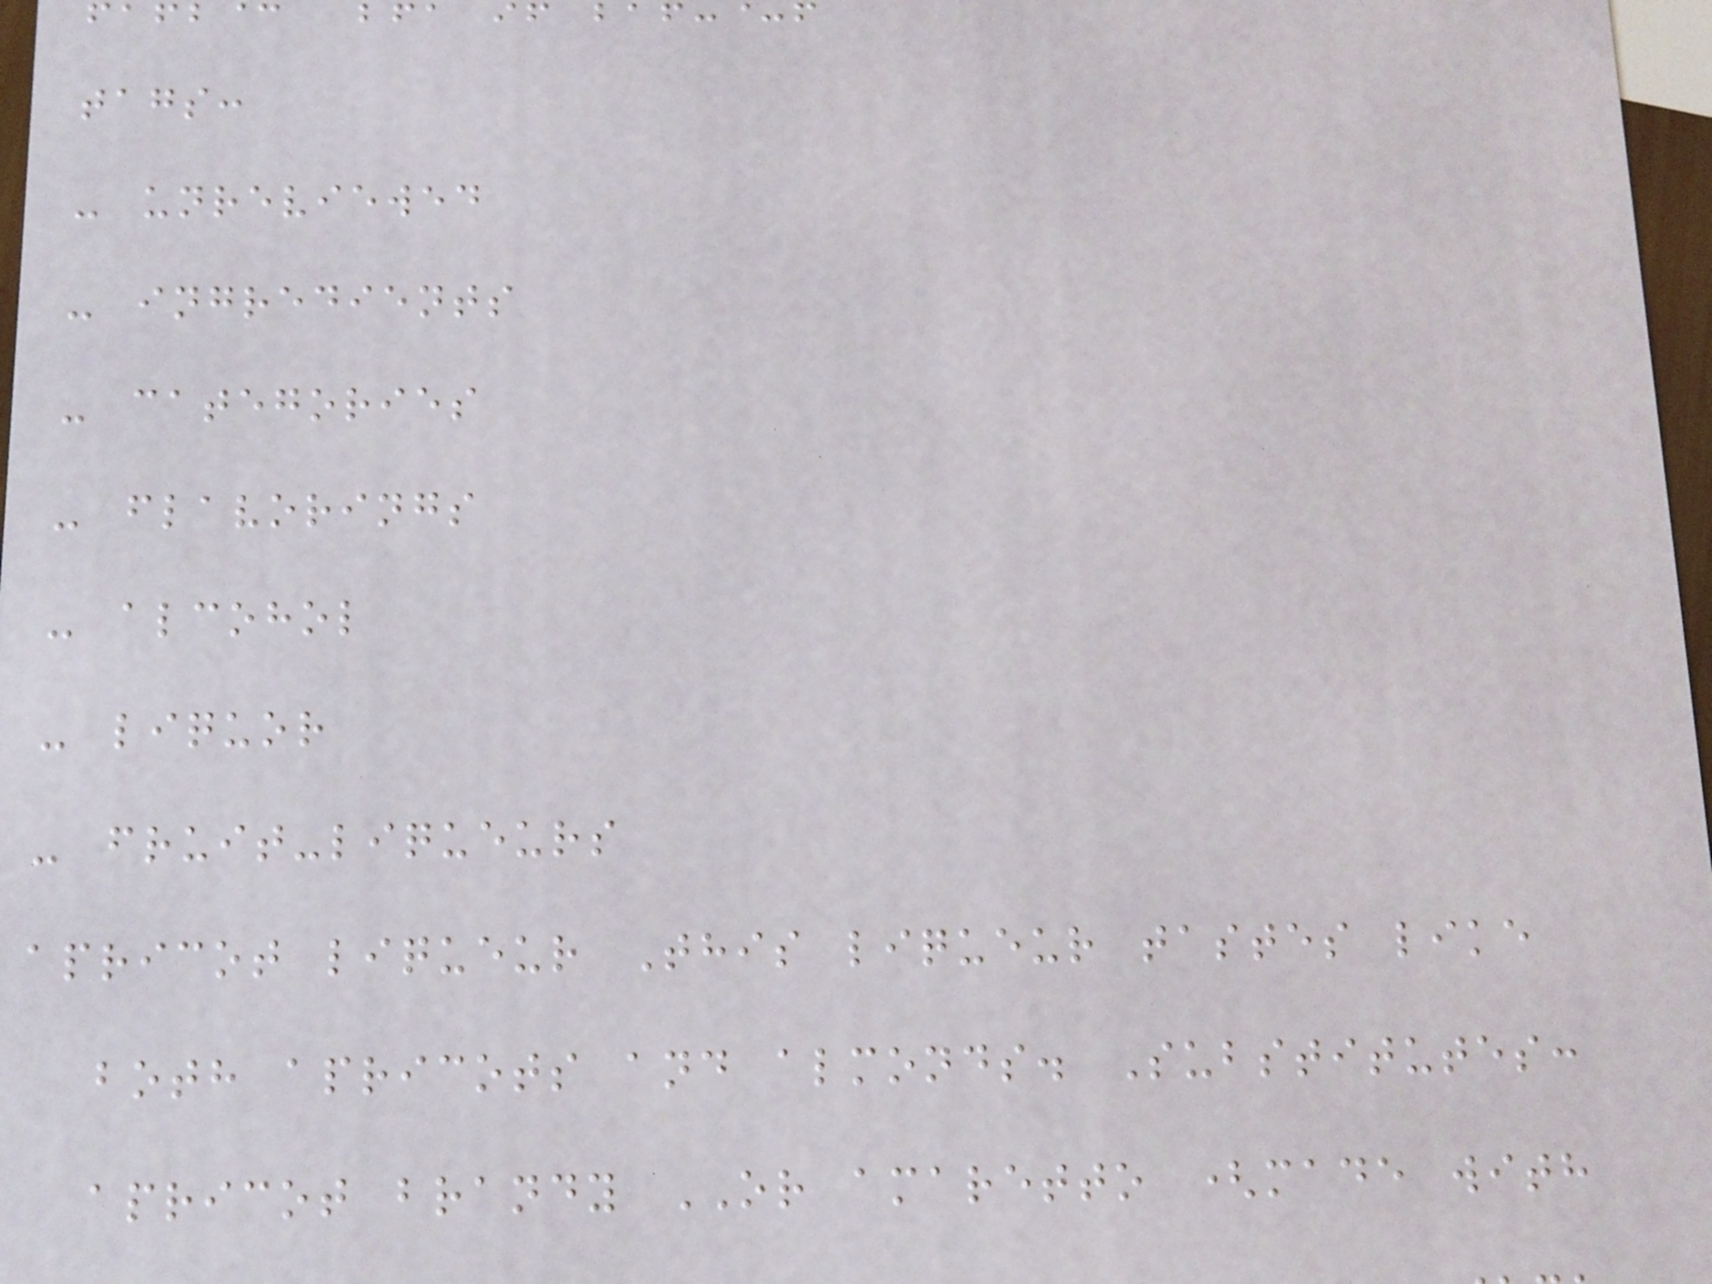tags:
- unreviewed
- ingredients
- categories
- flavorings
- alcohol
- liquor
- fruit-liqueurs
apricot liqueur This liqueur tastes like
both apricots and almonds. Substitutes:
apricot brandy OR amaretto (made with
